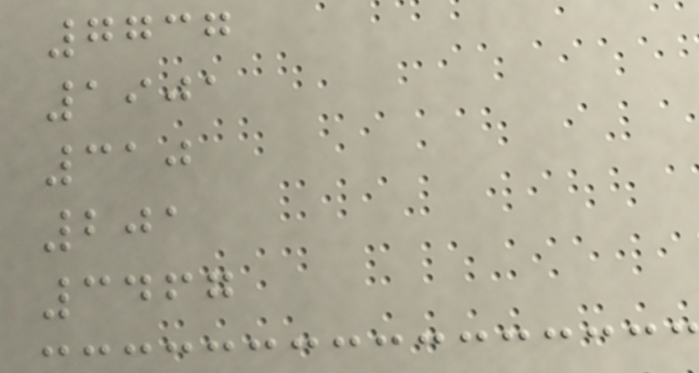7737
1901
310
201
3467
